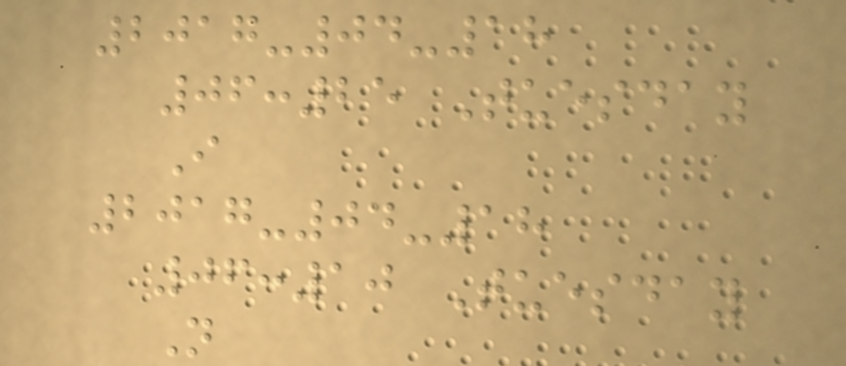2017-04-18
06:25 Tuesday
I
2017-04-18
06:10 Tuesday
N
